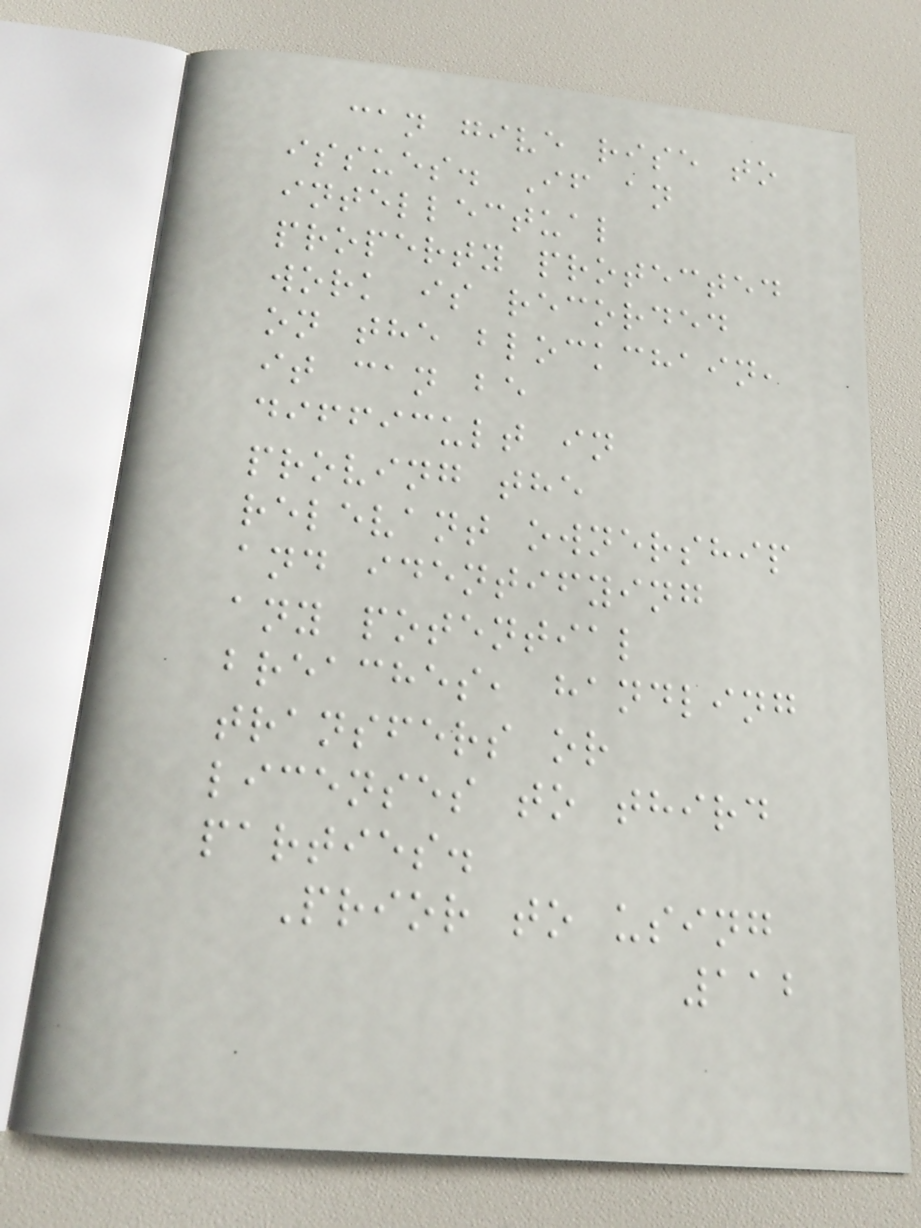can give rise to
issues. If an
intellectual
property protected
work is recorded
on the blockchain,
it can be
difficult in
proving the
relevant ownership
and identifying
any potential
breaches, handling
transfers or
licenses to third
parties.
Prior to using
112
